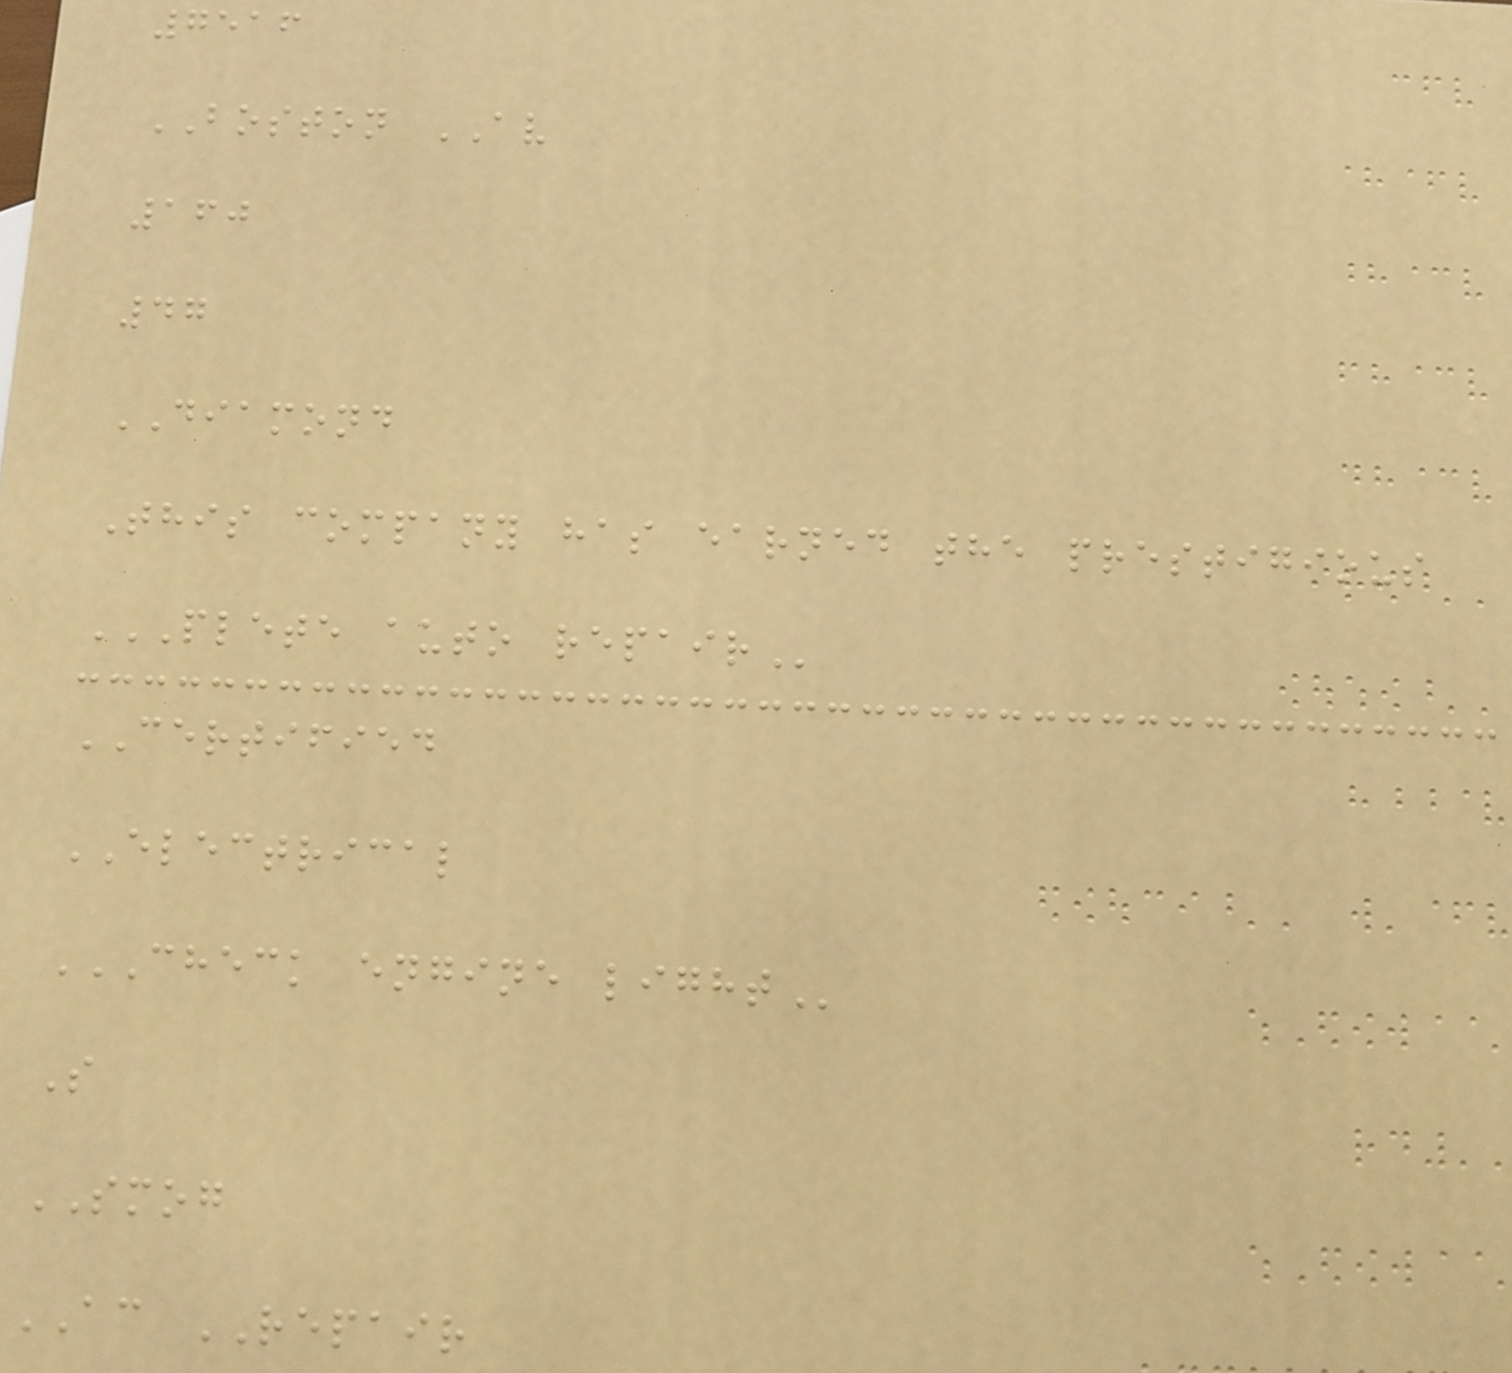7516
BOSTON AV
160
47
DIAMOND
This company has earned the prestigious
PLETE AUTO REPAIR
CERTIFIED
ELECTRICAL
CHECK ENGINE LIGHT
S
SMOG
AC REPAIR
